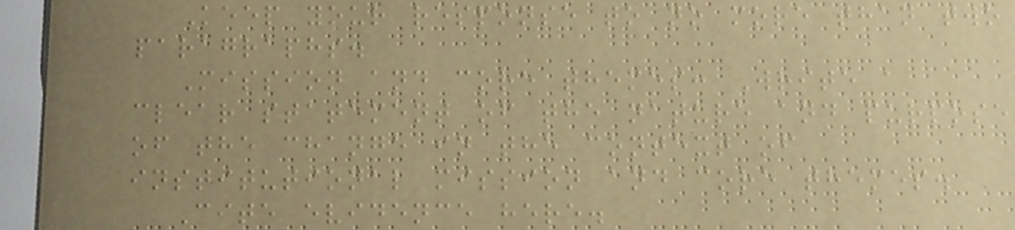Keep your response to no more than two
paragraphs.
Mission and core themes: Write a
clear statement of the nature and purpose
of the change in the context of
institutional mission and core themes.
Cite evidence here.
